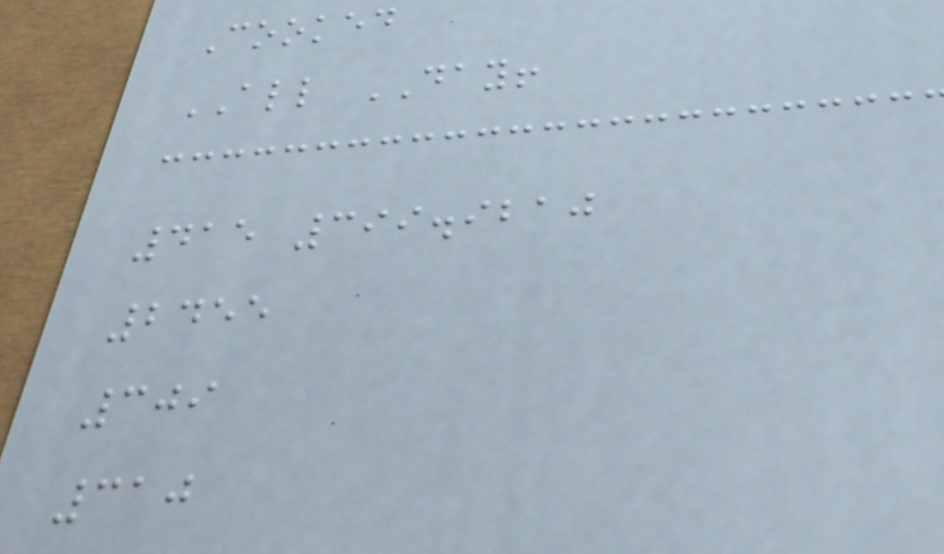Cooked
ALL DAY!
415 399.9210
2455
309
310
